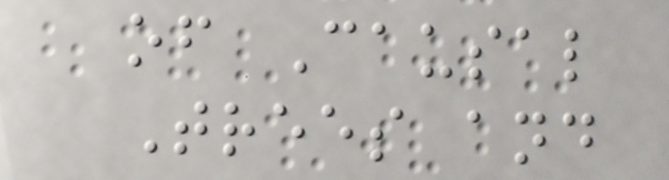of Causal
Trees and
